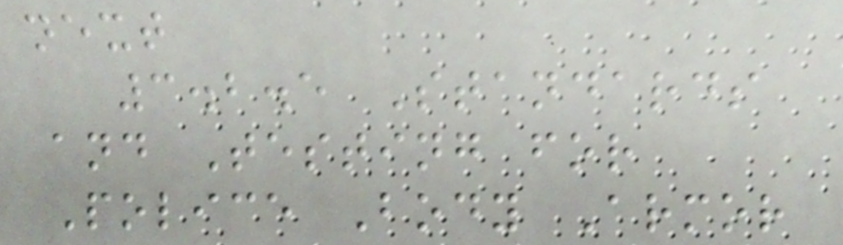next
3.2.5 Standards
and Testing for
Police Body Armor
